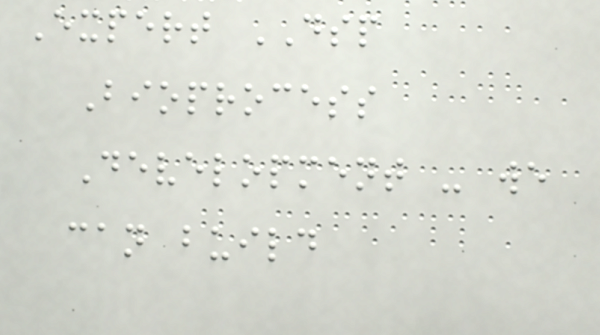Expert DSP
Bioprocess
Development - we
can build
